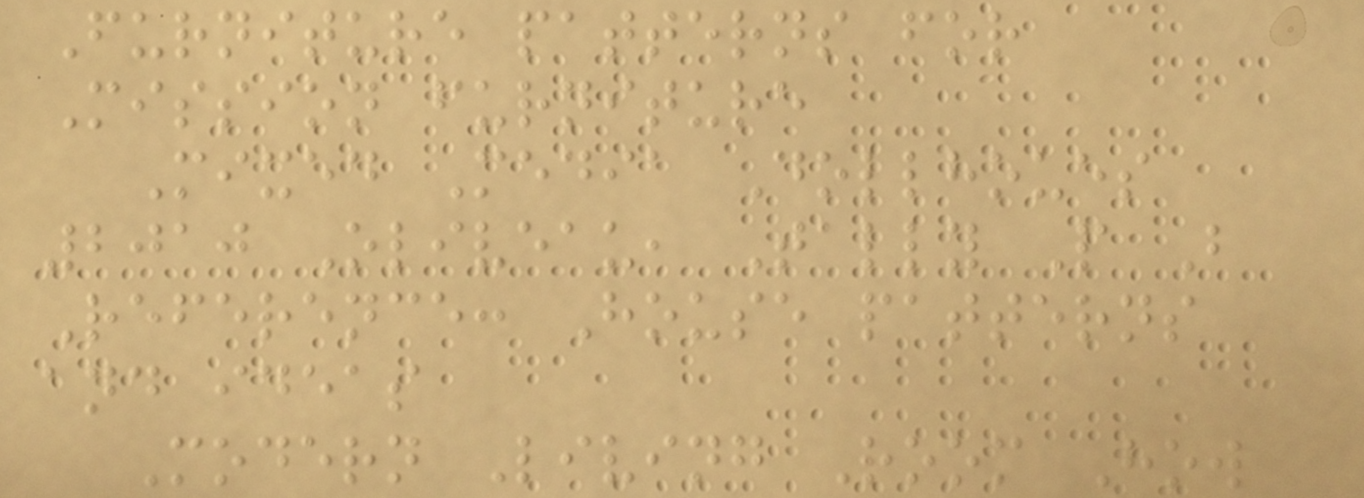Furniture patterns for
Mission furniture
Mixed Media Dollhoues
2010 Oliveau, Tally P B
Reference: House patterns
and ideas
Modern Living Room How
